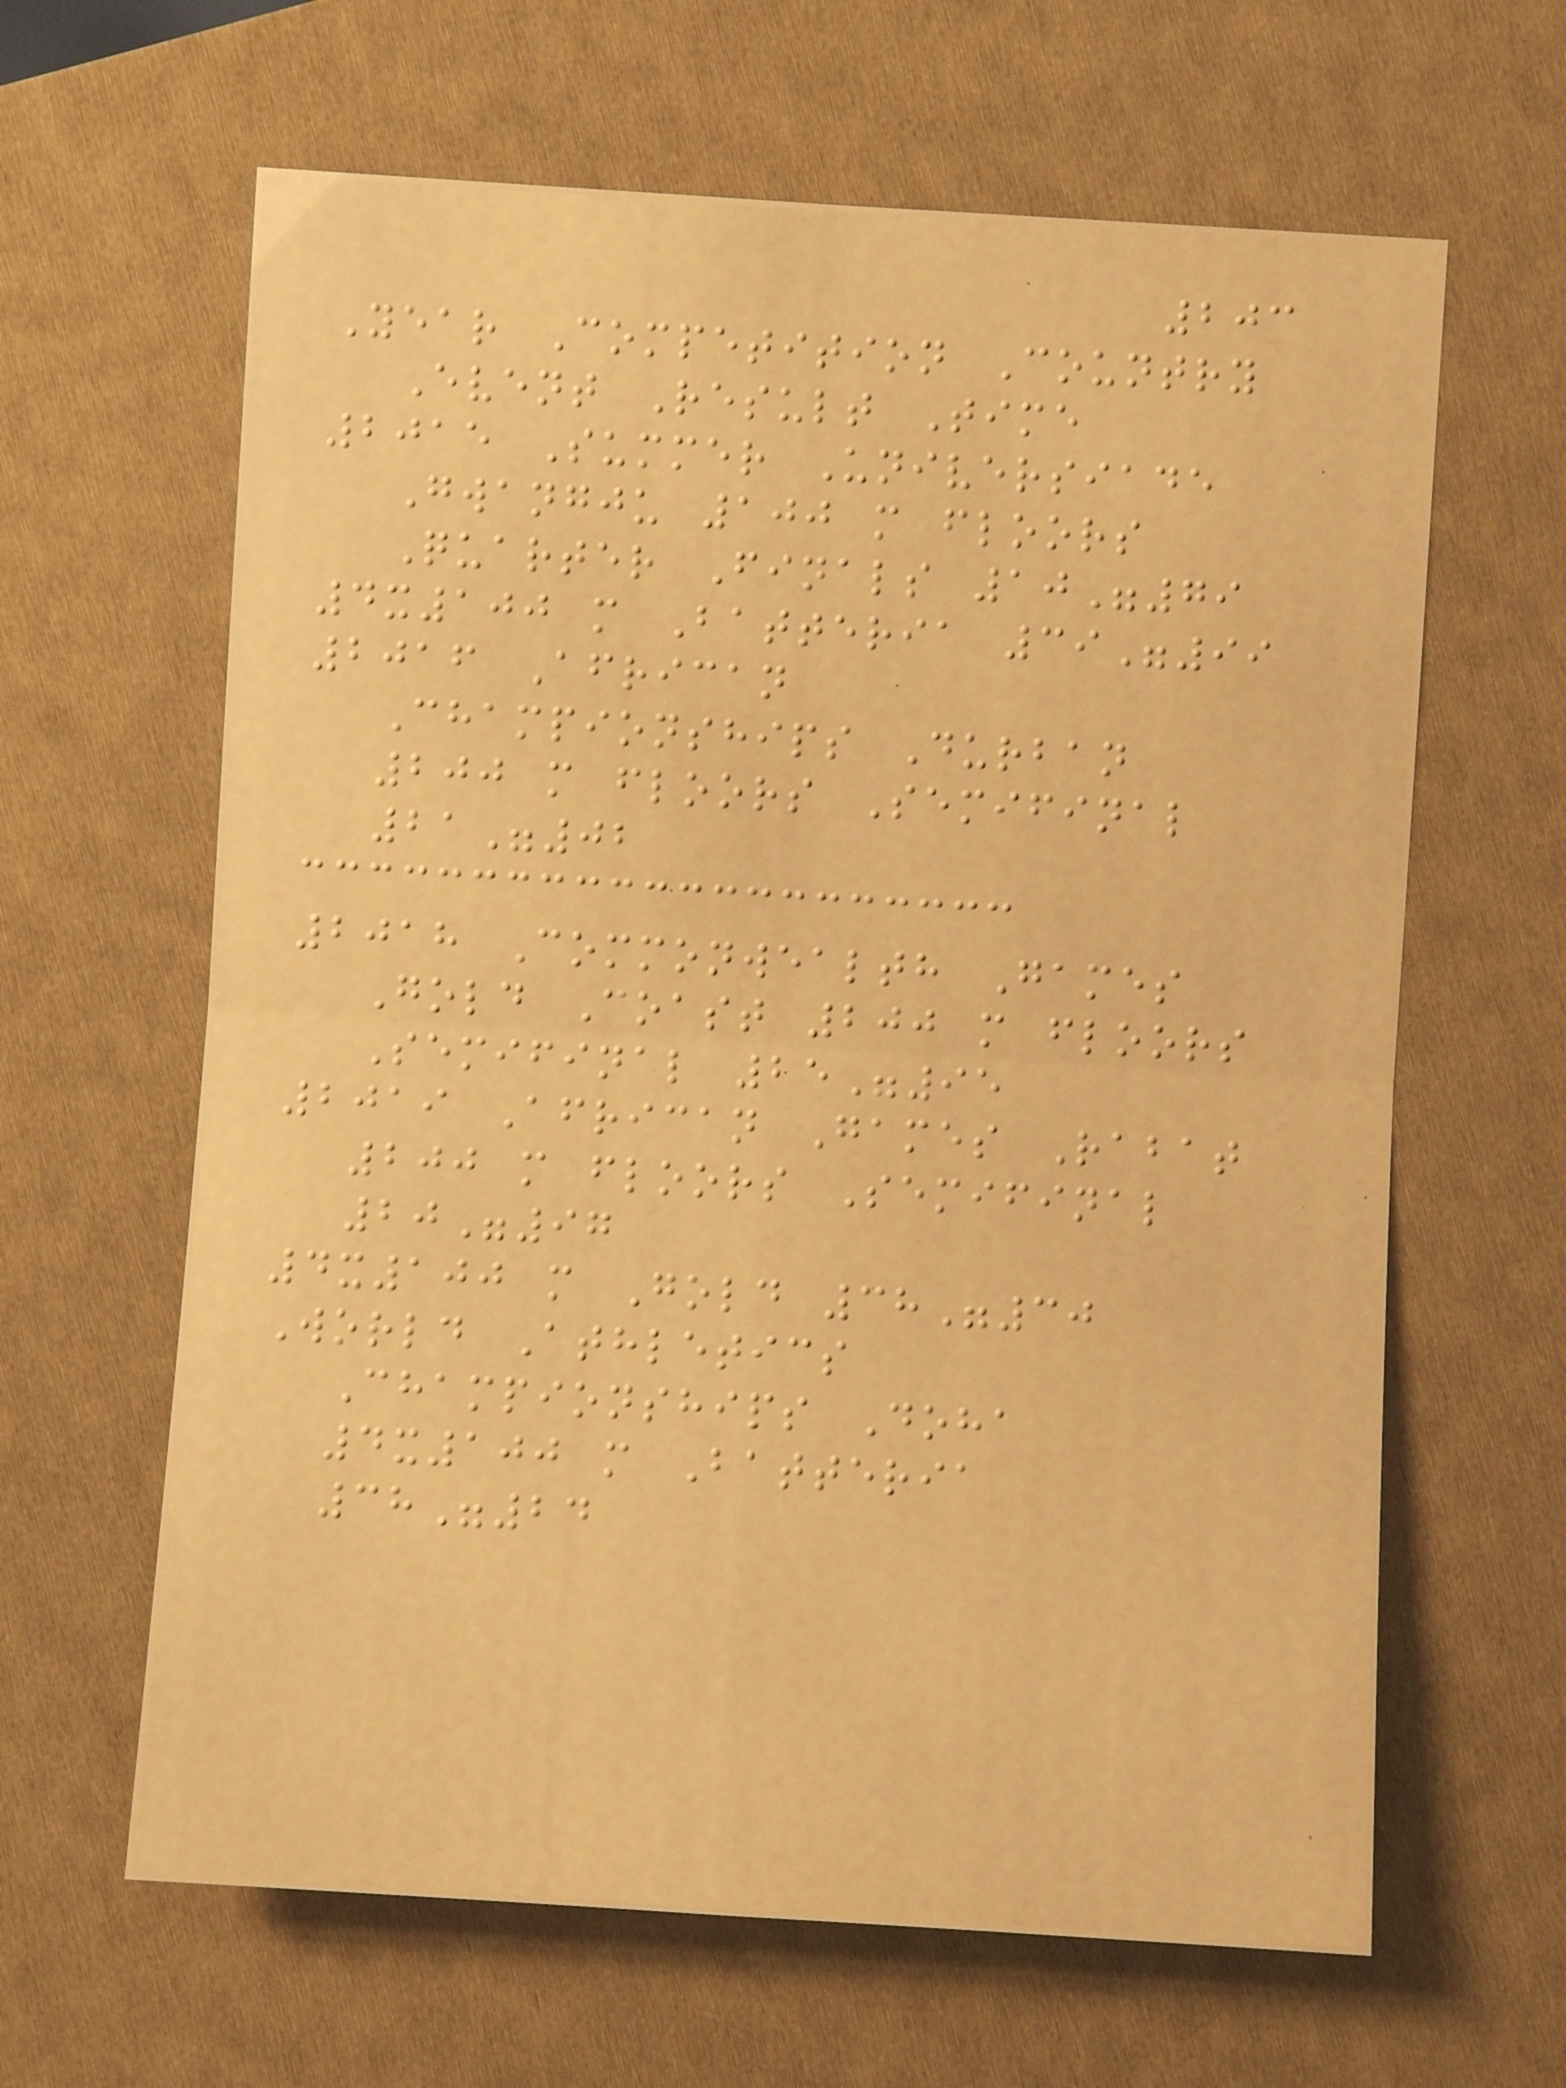203
Year Competition Country
Event Result Time
2015 Summer Universiade
Gwangju 100 m floors
Quarter Finals 10"79
4x100 m Batteria 39"99
2016 African
Championships Durban
200 m floors Semifinal
21"02
2018 Commonwealth Games
Gold Coast 200 m floors
Semifinal 25"95
2019 African Games Rabat
200 m floors Semifinal
20"97
4x100 m Gold 38"30
World Athletics
Championships Doha
4x100 m Batteria
38"24
